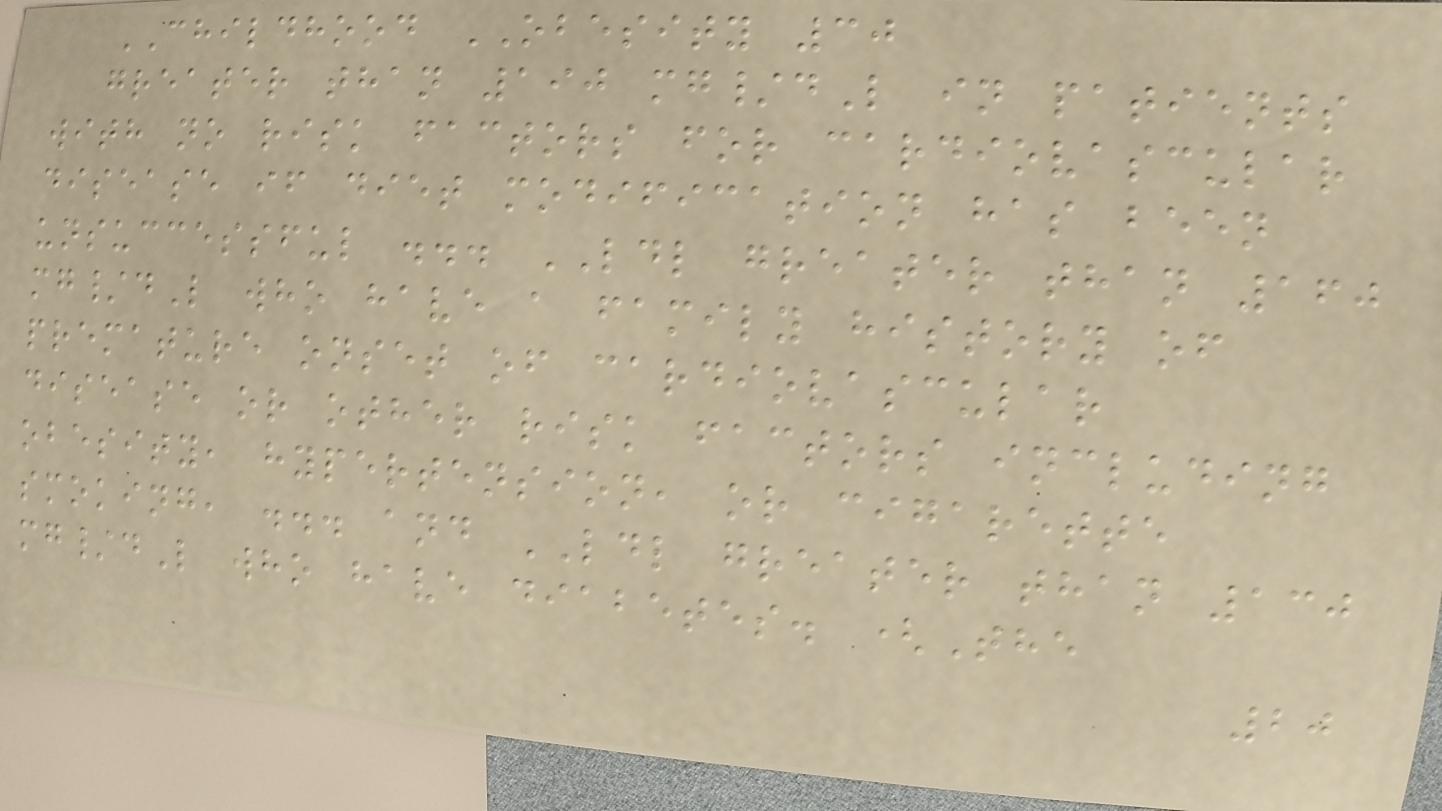CHILDHOOD OBESITY 30
greater than 190 mg/dL in patients
with no risk factors for cardiovascular
disease if diet modification has been
unsuccessful ... LDL greater than 160
mg/dL who have a family history of
premature onset of cardiovascular
disease or other risk factors including
obesity, hypertension, or cigarette
smoking, ... and LDL greater than 130
mg/dL who have diabetes. (The
20
